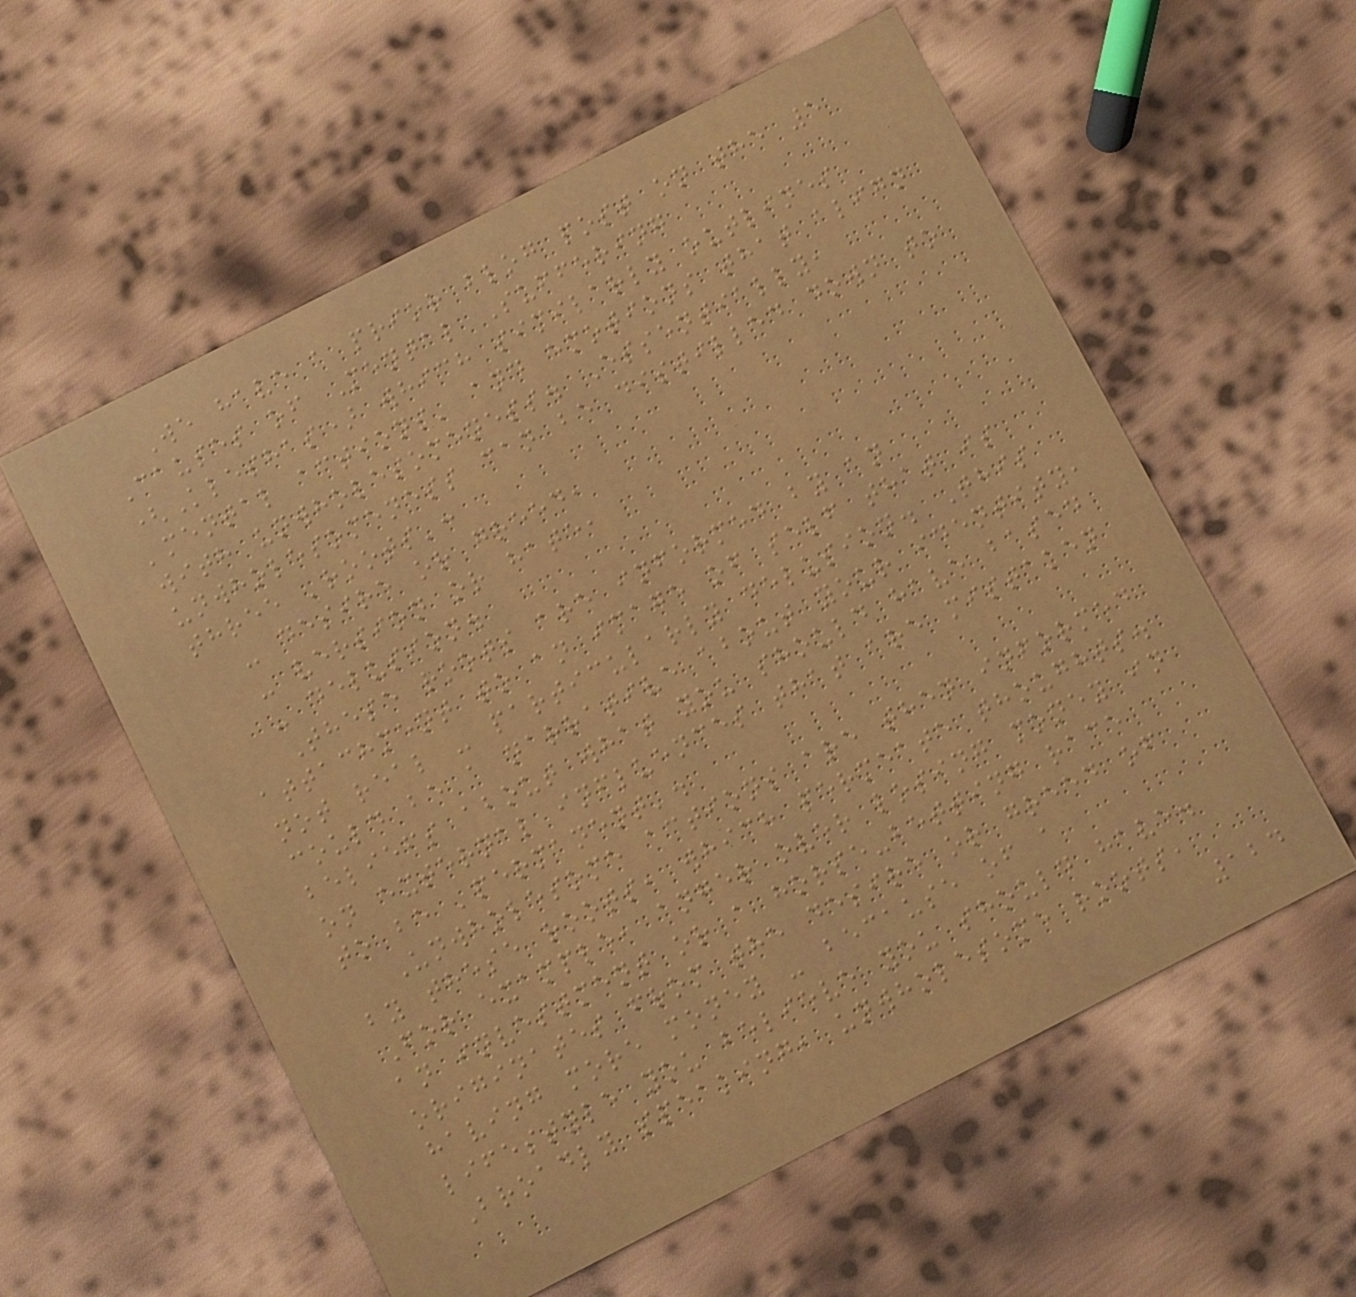We have a prior blog post on the 5
Causes of Mental Suffering
(Kleshas) which similarly outlines
'mental actions' and emotions that align
with unwholesomeness. Essentially,
unwholesomeness can be distilled down to
three 'roots':
- desire or greed,
- version or hate,
- delusion.
These roots are informed by an
attachment to an image of self that is
not real - particularly delusion. This
could be a narrative about your identity,
beliefs about what you should have based
on external influences that are mistaken
to be 'permanent'.
Unwholesome actions are then informed
by these roots, which permeate thoughts.
For example, anger over losing money in
an investment or a horse-betting race
originates from the desire or greed of
having more money - because of a
lifestyle you believe you should have.
Broadly speaking, unwholesome roots,
124
